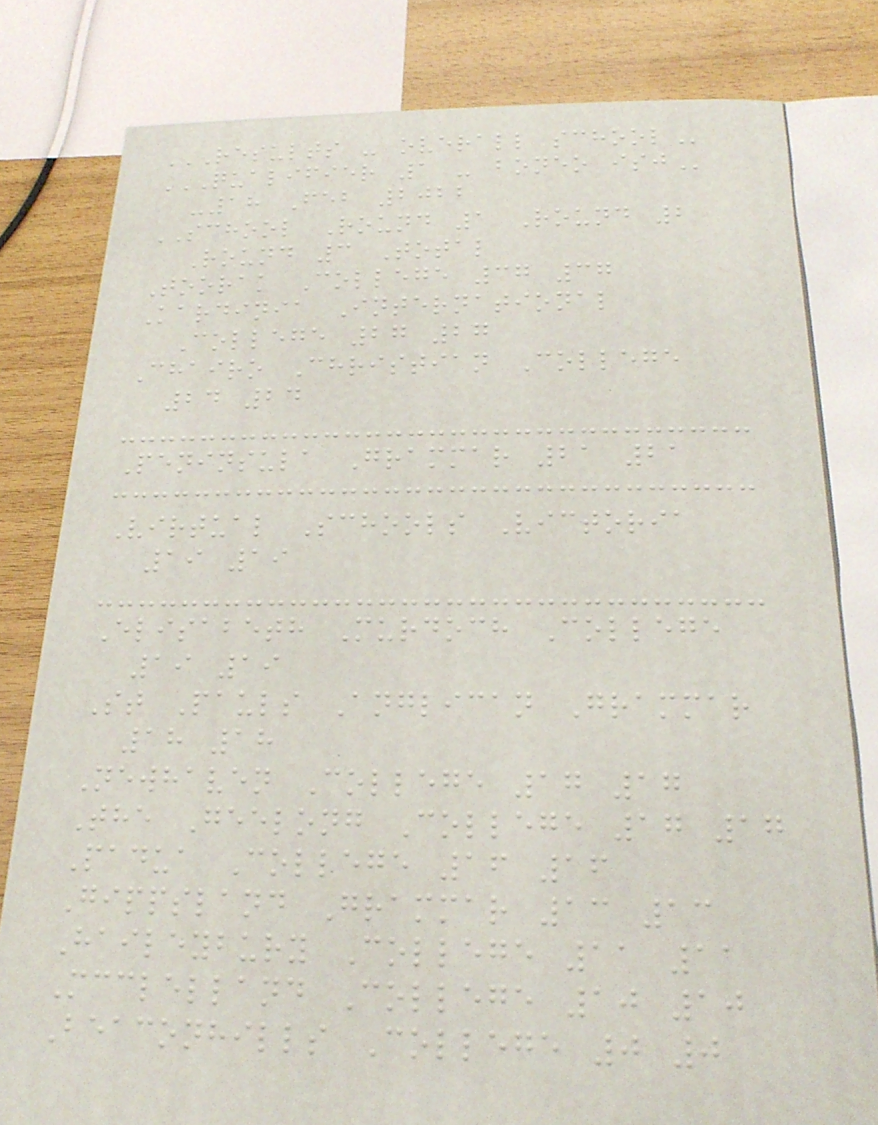RESULTS - OVERALL SCHOOL
QUALIFIER 1 - BONEO ISJ
-18 Feb 2022
SCHOOL Round 1 Round 2
Round 3 Total
Toorak College 37 37
Kardinia International
College 27 27
Chairo Christian College
24 24
Peninsula Grammar 21 21
Virtual Schools Victoria
19 19
Elisabeth Murdoch College
19 19
St Pauls Anglican Grammar
18 18
Newhaven College 17 17
The Geelong College 17 17
Padua College 16 16
Gippsland Grammar 13 13
Haileybury College 11 11
Mcclelland College 10 10
Beaconhills College 0 0
